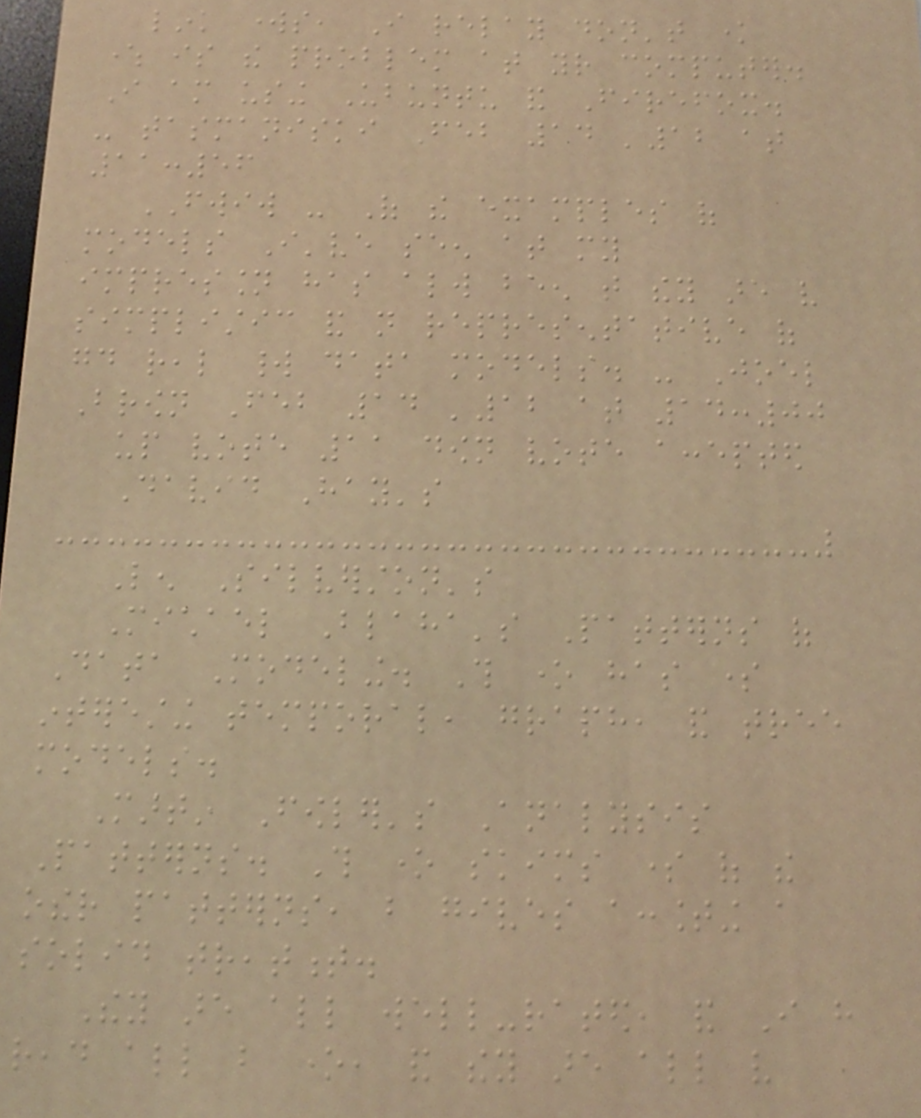link works, I relay don't know
where is the problem at your computer.
I am using Ubuntu and Firefox.
- tasmaniski Feb 14 '12 at
11:56
FWIW - Of the examples of
models I've seen at my
impression has always been that they are very
simplistic and not representative of
good real world data models. - Joel
Brown Feb 14 '12 at 14:00
up vote 11 down vote accepted
David Hay's
Len Silverston's
Michael Blaha's Patterns of
Data Modeling. This one has some
interesting temporal, graph, and tree
models.
Martin Fowler's Analysis
Patterns. This one skims some of the
other patterns, but gives accounting a
solid treatment.
They are all well-rated, and I have
read all but one, and they are all very
